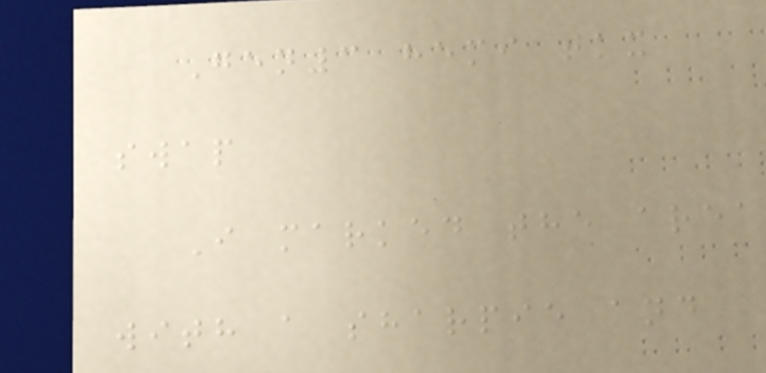Gen3 hemi tkx
swap
I marked the area
with a sharpie and
